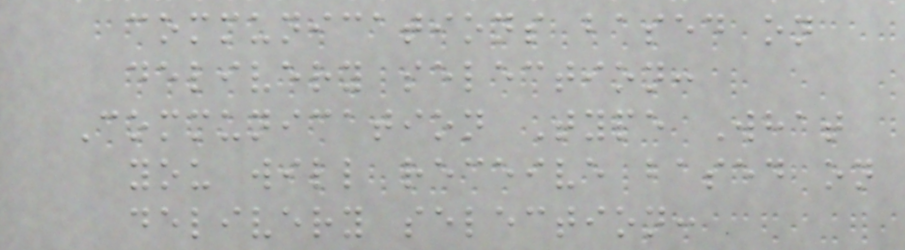communications based on
delivery selection:
Communication Type What
you will receive based on
delivery selection:
